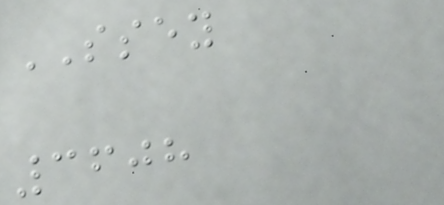SSEY
3608
